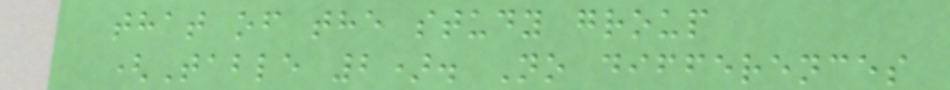that of the study group
(Table 2). No differences
